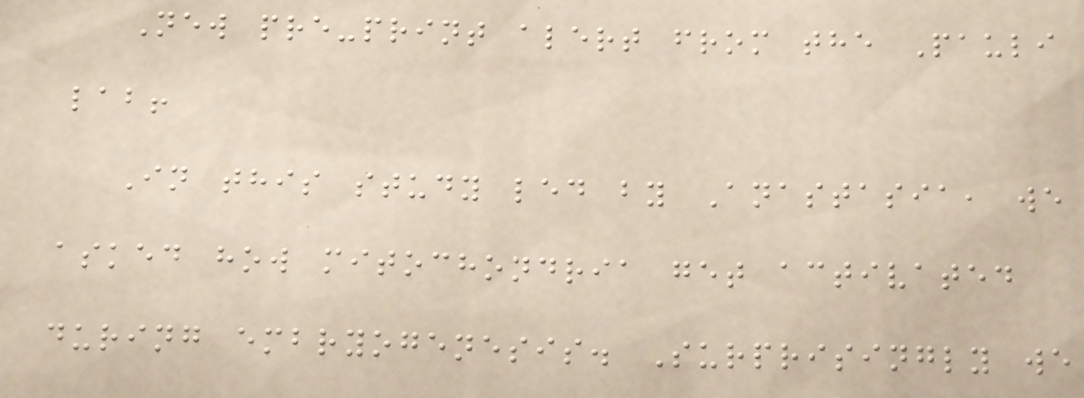New pre-print alert from the Pauli
lab!
In this study led by Anastasia, we
asked how mitochondria get activated
during embryogenesis. Surprisingly we
